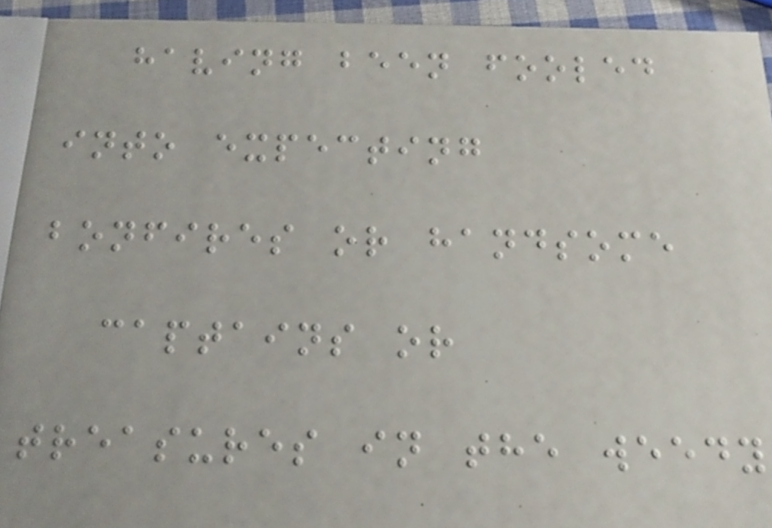having been fooled
into expecting
bonfires or handsome
captains or
treasures in the weedy
